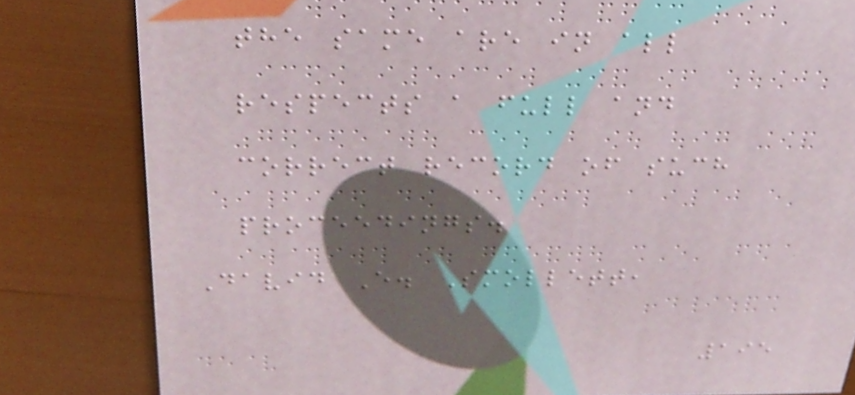the same are in all
respects a full and
correct record of such
proceedings.
David E. Smollett,
195
